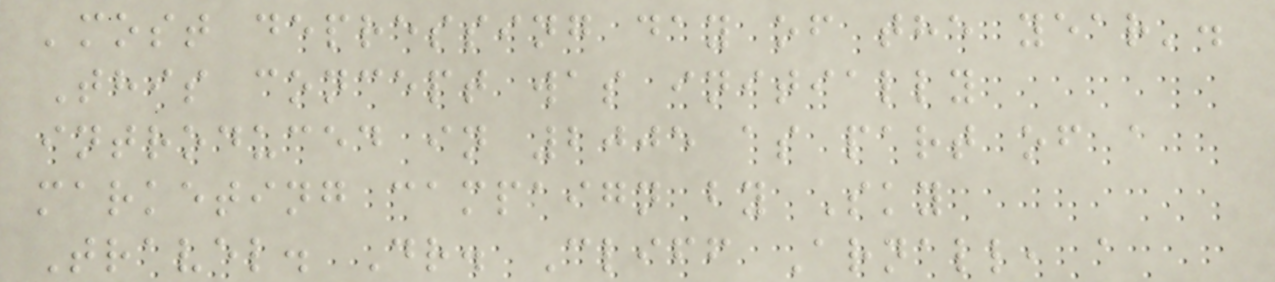'most depressing day of the year'.
This concept was initially
introduced in 2005 as part of a
marketing campaign by Sky
Travel. Dr. Cliff Arnall, a
